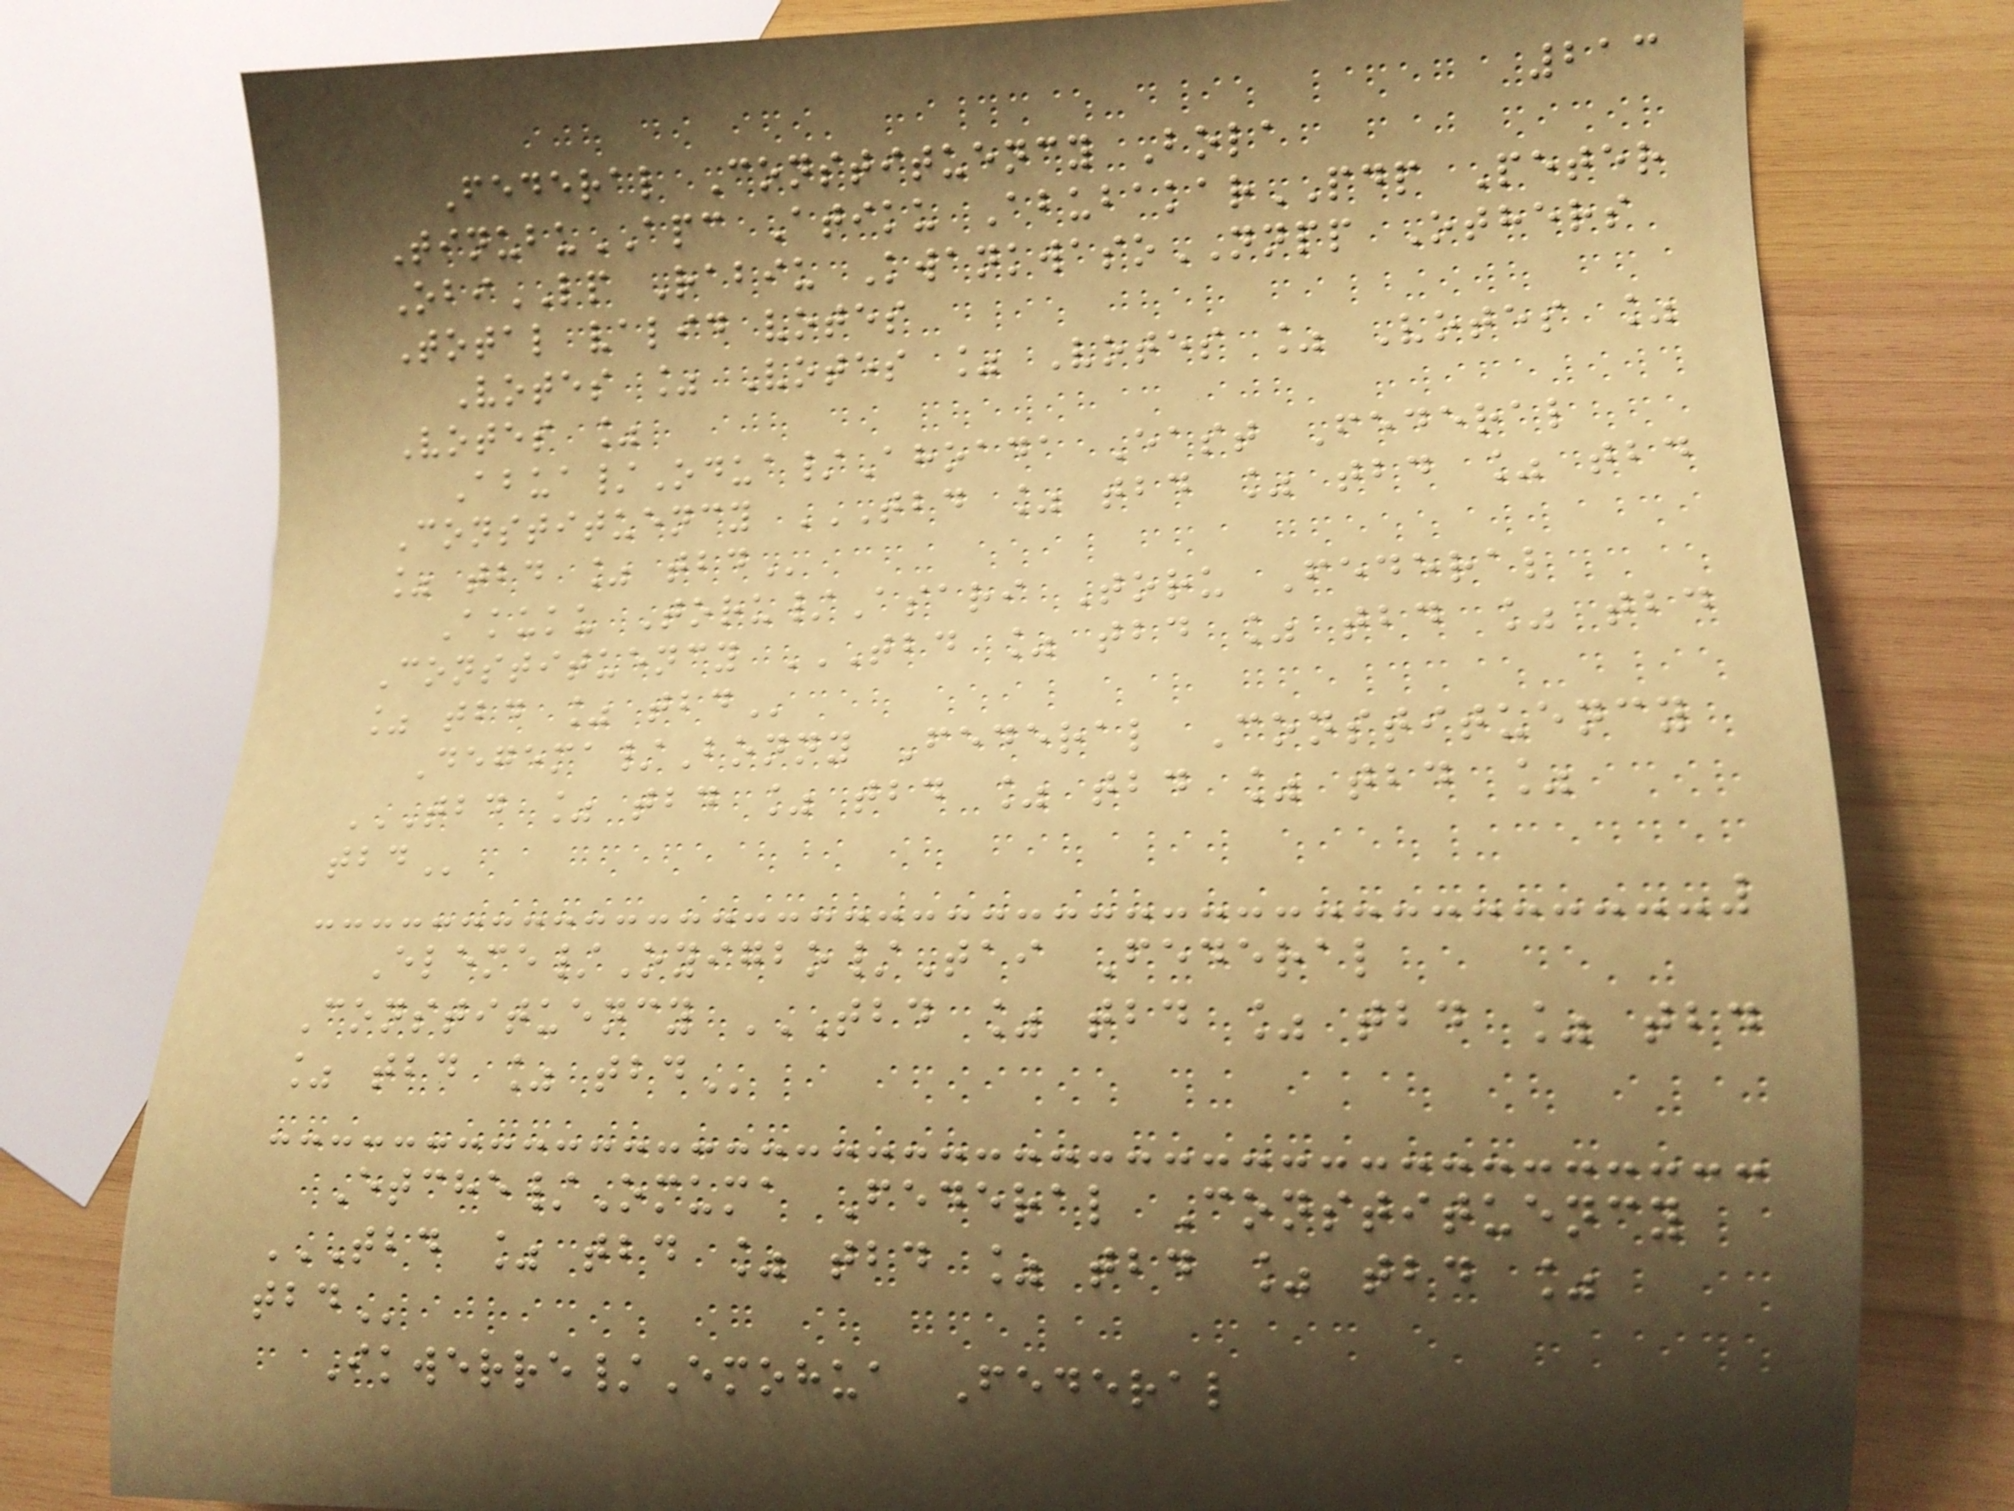213
Federal Constituency Bola
TinubuAPC Atiku AbubakarPDP Peter
ObiLP Rabiu KwankwasoNNPP Others
Total valid votes
Votes % Votes % Votes % Votes %
Votes %
Abua/Odua/Ahoada East Federal
Constituency TBD % TBD % TBD % TBD
% TBD % TBD
Akuku Toru/Asari Toru Federal
Constituency TBD % TBD % TBD % TBD
% TBD % TBD
Degema/Bonny Federal Constituency
TBD % TBD % TBD % TBD % TBD %
TBD
Eleme/Oyigbo/Tai Federal
Constituency TBD % TBD % TBD % TBD
% TBD % TBD
Etche/Omuma Federal Constituency
TBD % TBD % TBD % TBD % TBD %
TBD
Ikwerre/Emohua Federal
